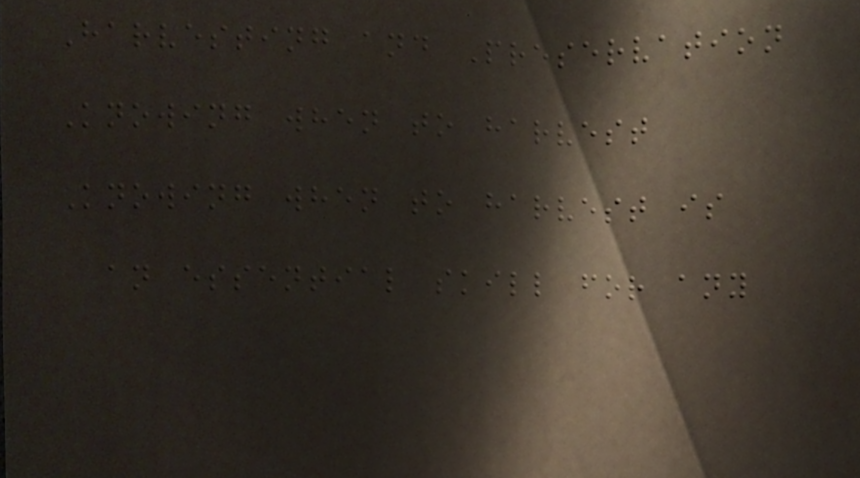Harvesting and Preservation
Knowing when to harvest
Knowing when to harvest is
an essential skill for any
